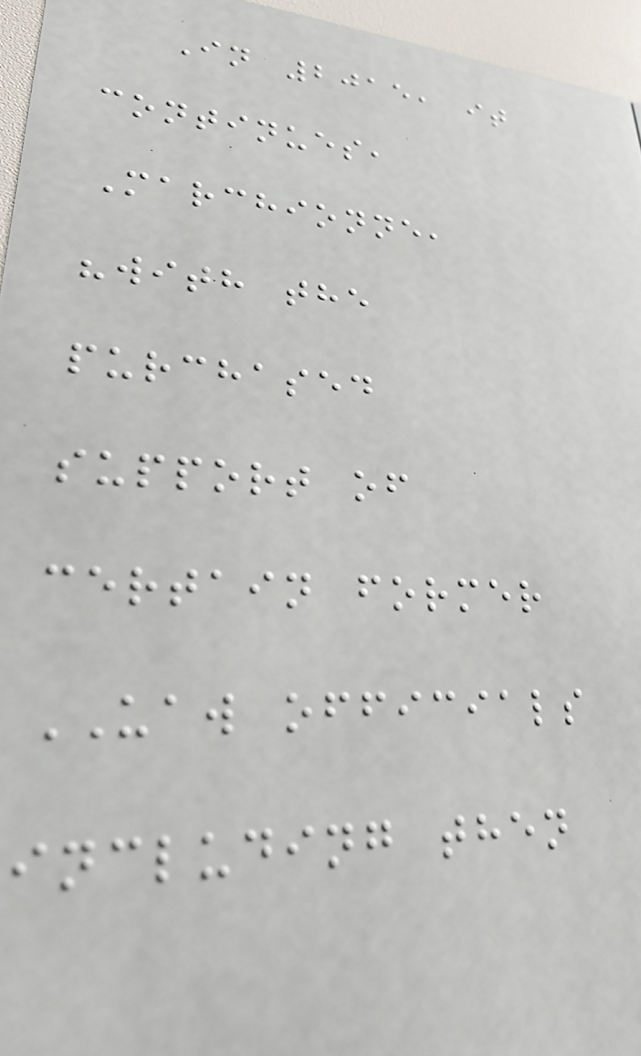In 2015, it
continues,
Marchionne,
"with the
purchased
support of
certain former
UAW officials
including then
